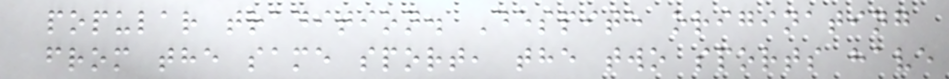popular tradition. Despite originating
from the same sport, the two sports have
